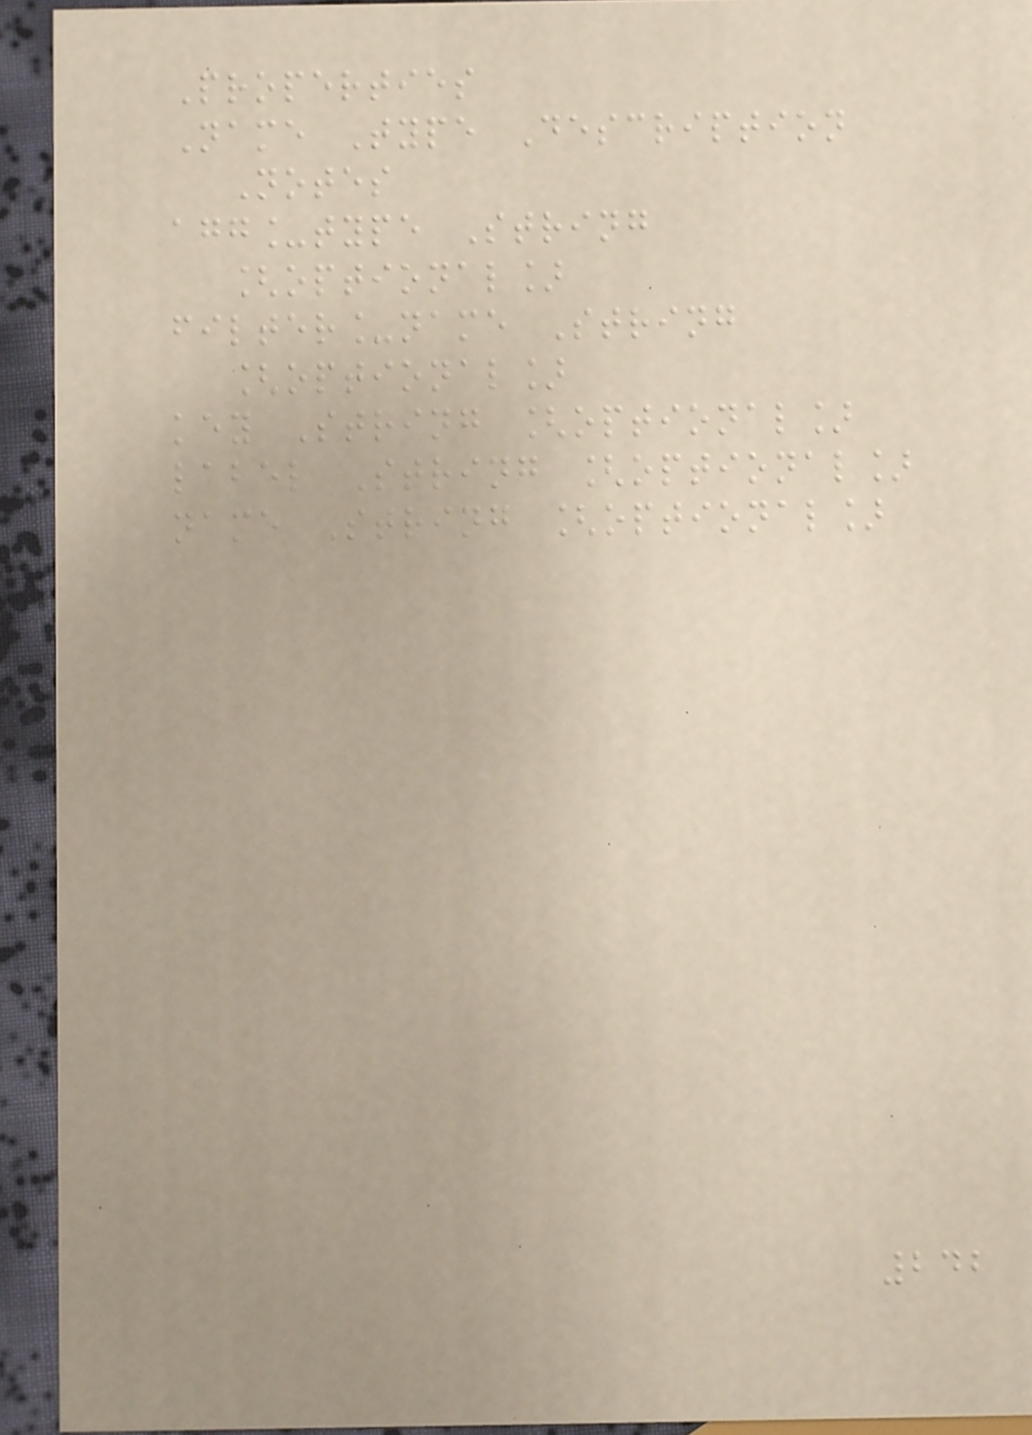Properties
Name Type Description
Notes
agg_type String
[optional]
filter_name String
[optional]
key String [optional]
label String [optional]
name String [optional]
242
